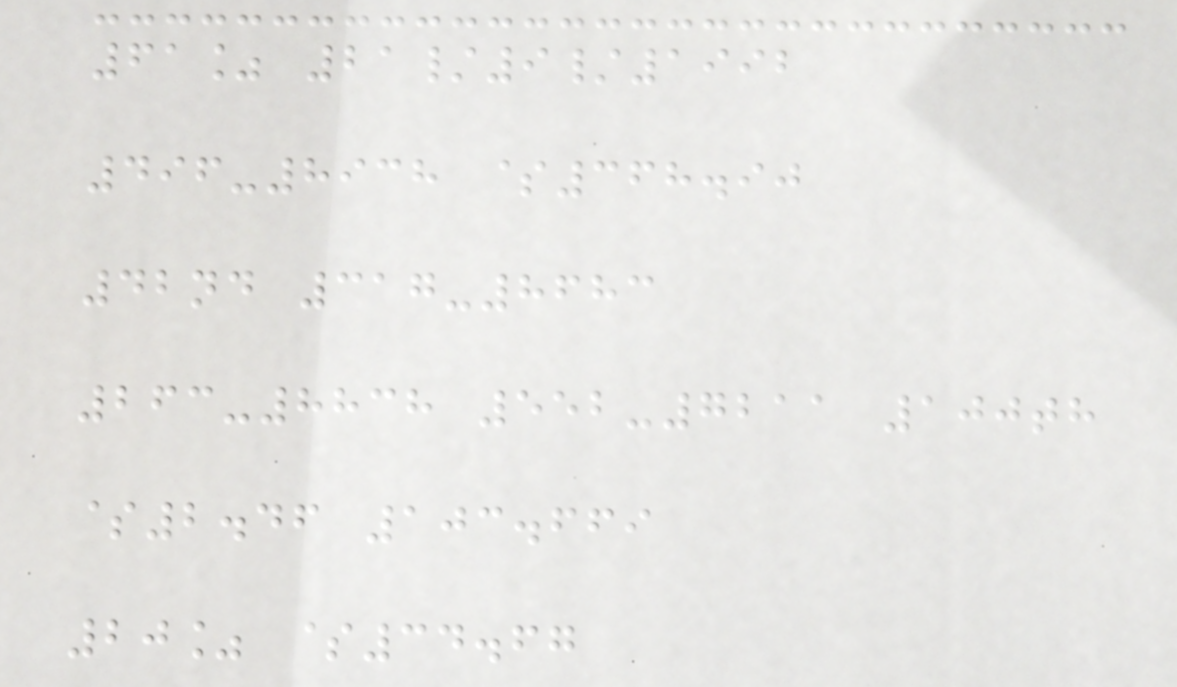61% 21/9/1992
496-8938 $368.90
42nd 317-8683
263-8838 552-7211 100th
$2.46 103.669
20% $34.67
